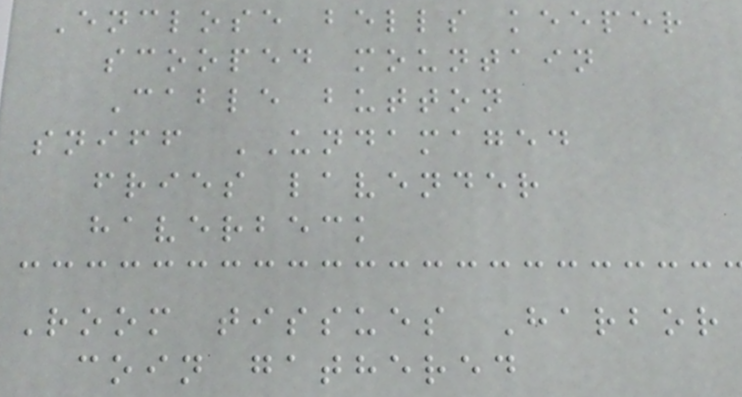Enclose bells keeper
scooped mountain
Cable button
sniff UNDAMAGED
fries lavender
haverbeck
Room tissues Harbor
coin gathered
